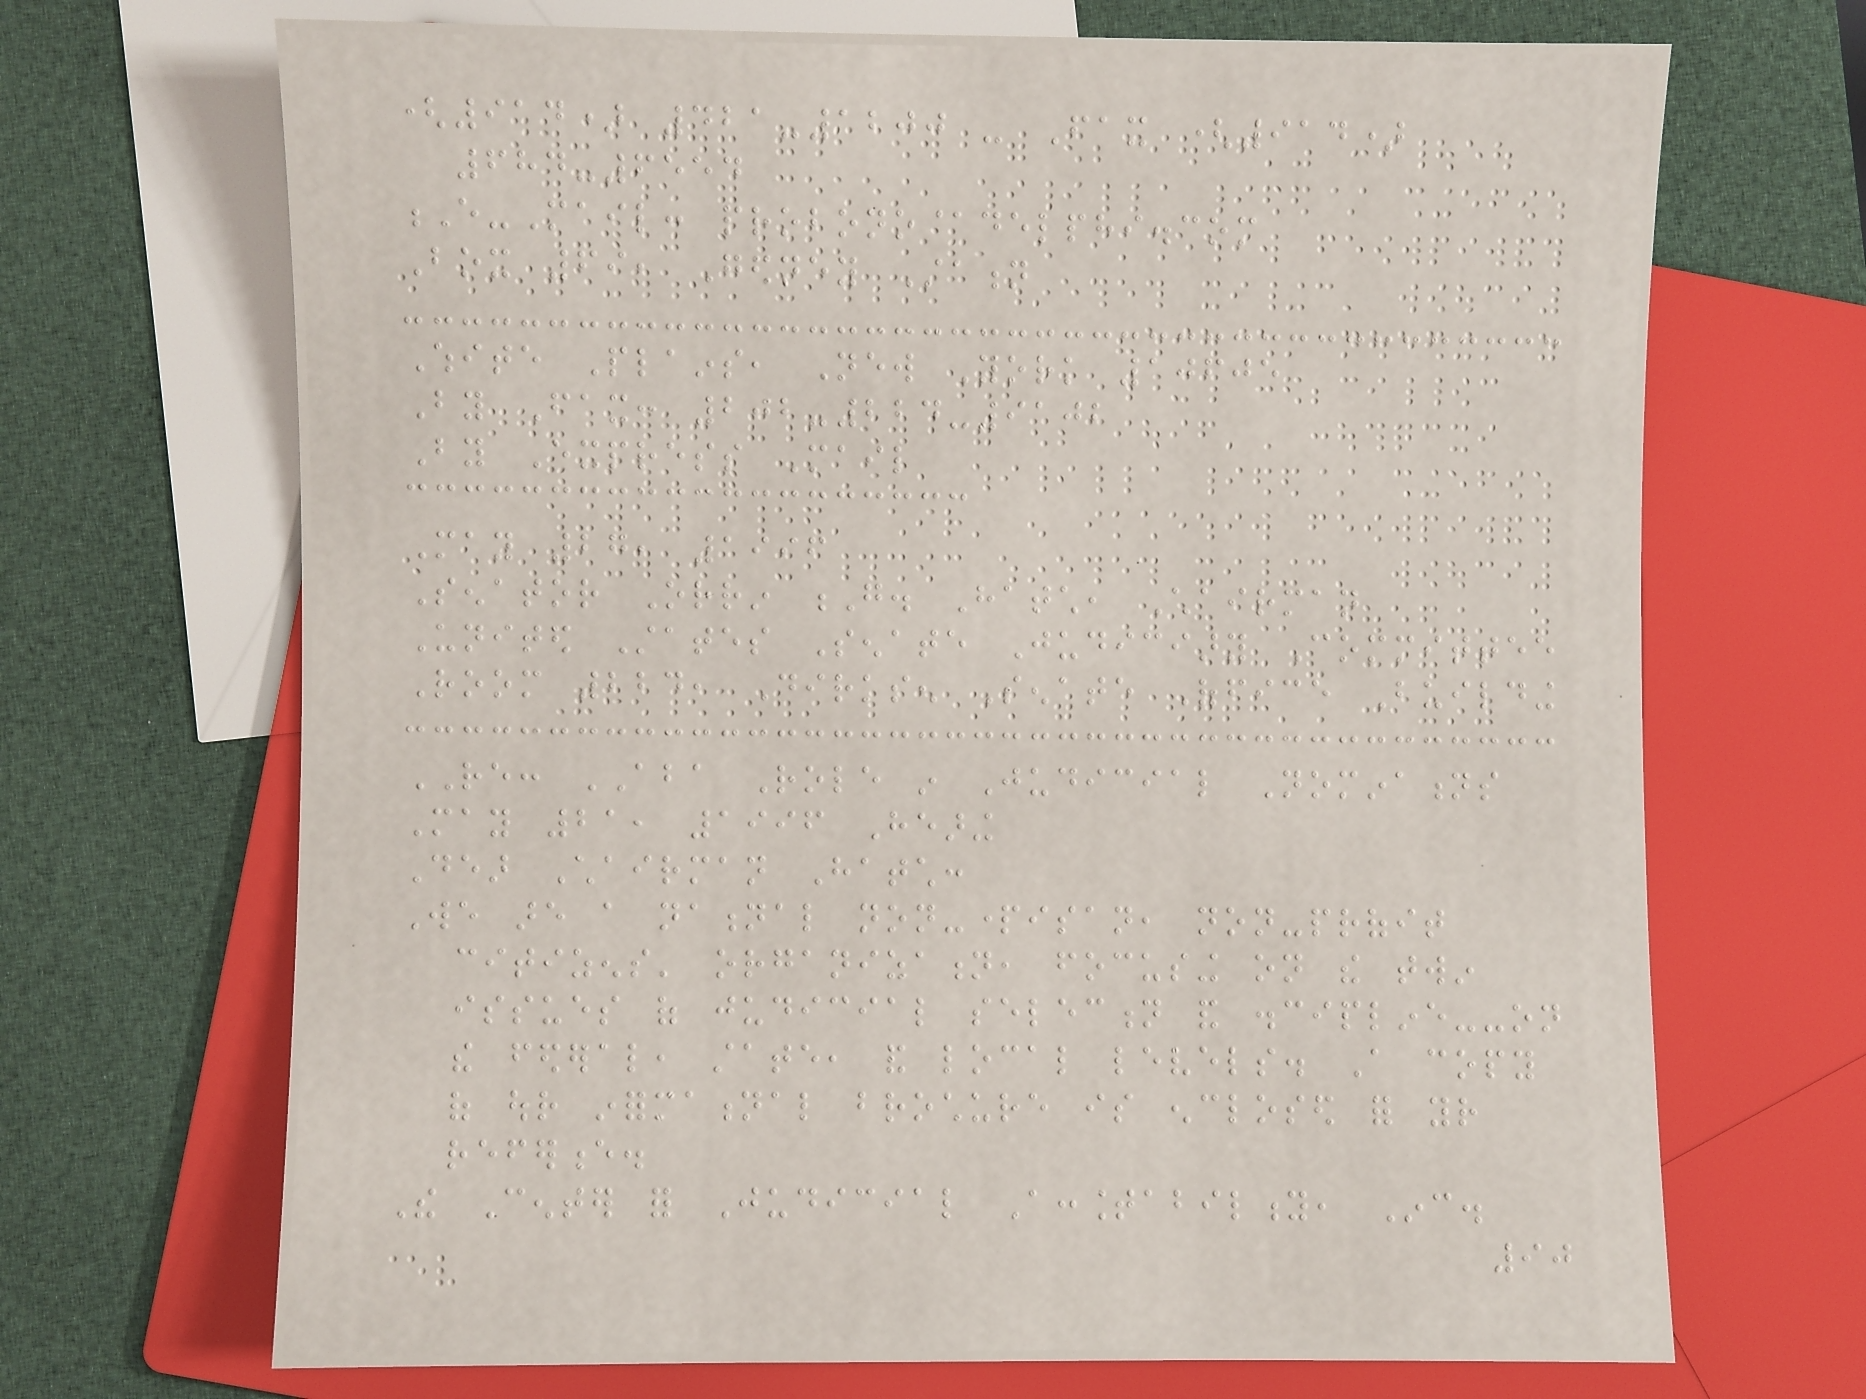(914) 421-1200 - Fax (914)
684-6554
E-Mail: probono@delphi.com
Box 69, Gedney Station
White Plains, New York 10605
By Fax: 202-224-9102
By Express Mail
May 27, 1996
Senator Orrin G. Hatch, Chairman
United States Senate Judiciary Committee
Room 224, Dirksen Senate Office Building
RE: ABA Role in Judicial Nominations
May 21, 1996 Hearing
Dear Chairman Hatch:
We are a national non-partisan, non-profit
citizens' organization, focusing on the twin
issues of judicial selection and discipline--on
the federal, state, and local levels. A copy
of our informational brochure is enclosed for your
reference.
The Center for Judicial Accountability, Inc.
90
